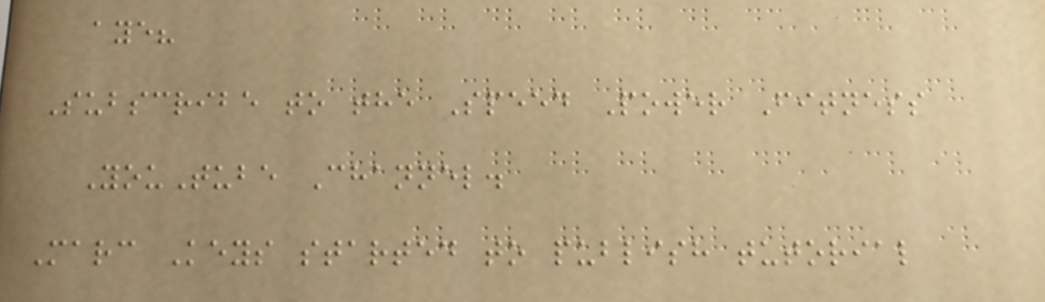aye?
Subscribe to the Speed Power Fitness
YouTube Channel.
Marc Keys started to publish tutorial
